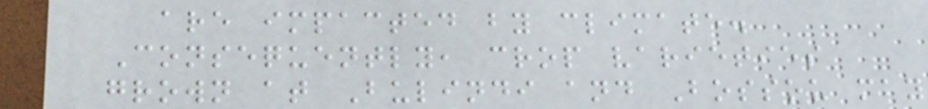are impacted by climate.
Consequently, crop varieties
grown at Bulindi and Bossou may
